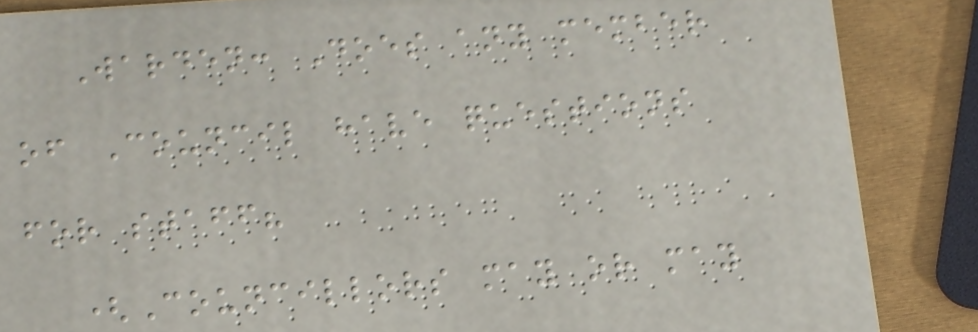Warden: Does any member
of Council have questions
for staff?
(Councillors may or may
